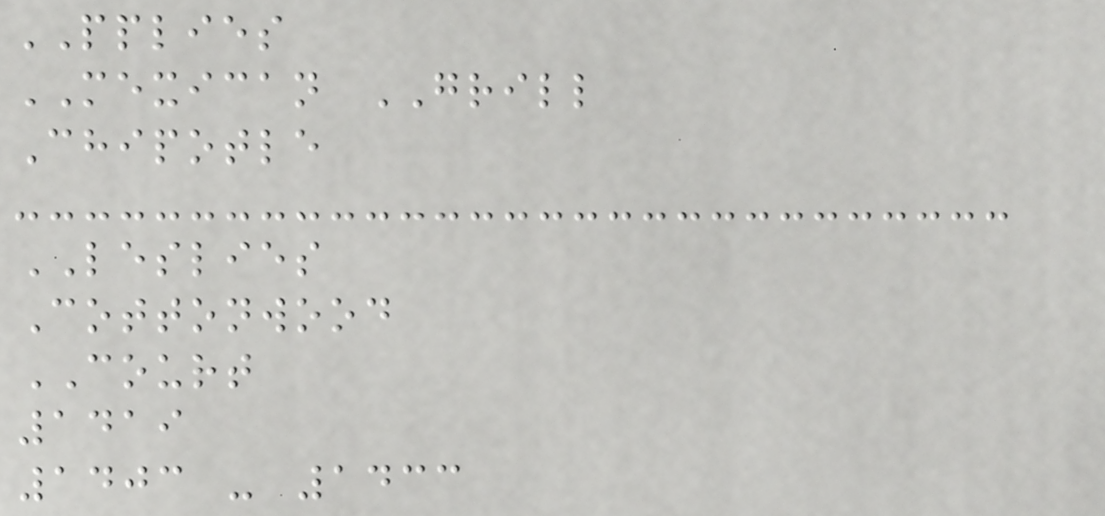PPLIES
MEXICAN GRILL
Chipotle
LESLIES
Cottonwood
COURT
1419
1403 - 1433
